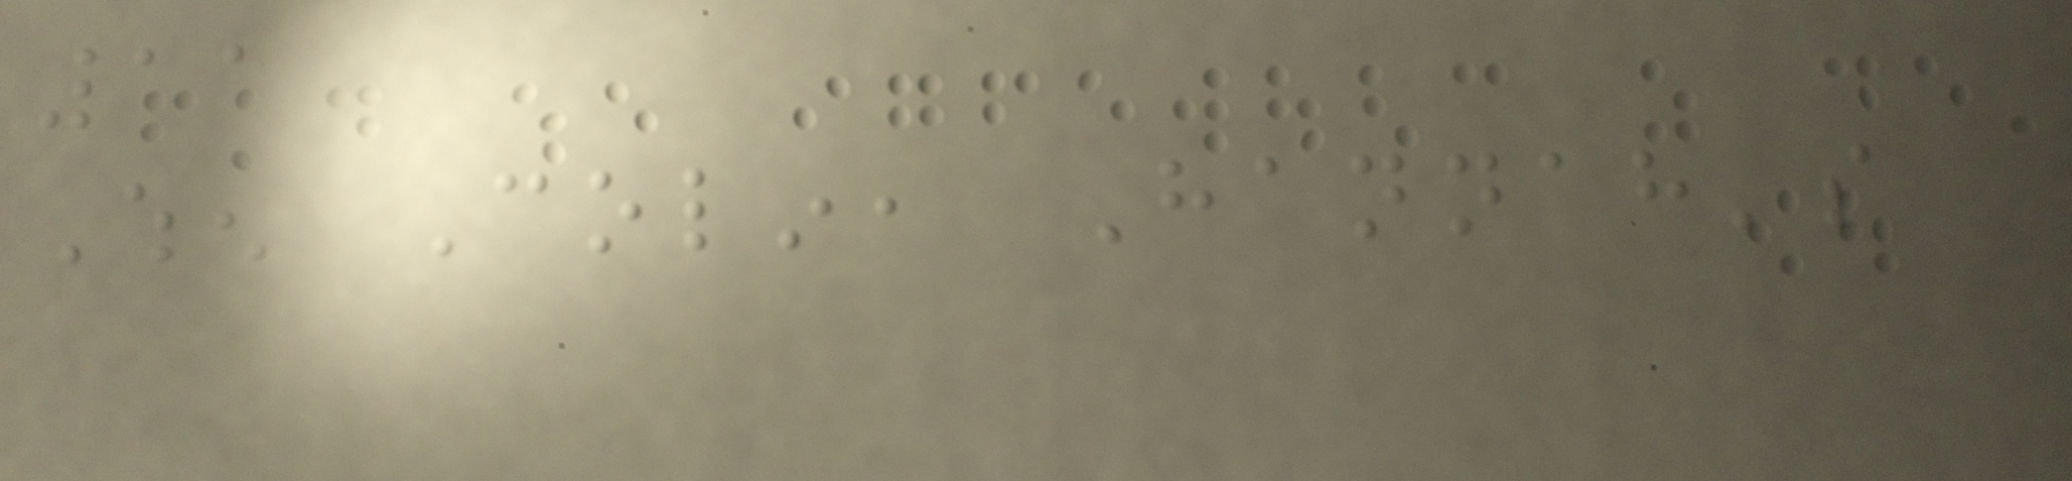11
When Colin, Hannah's
